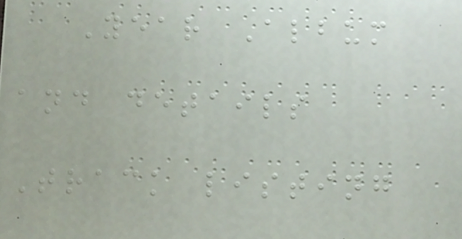Year Album
and details
Track listing
